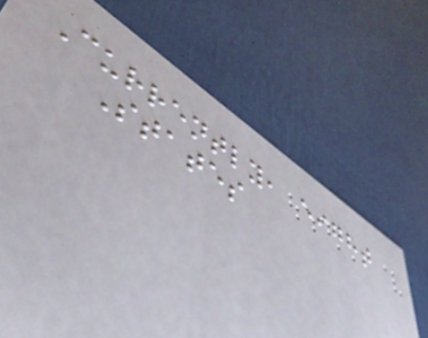Currently, eight
States
